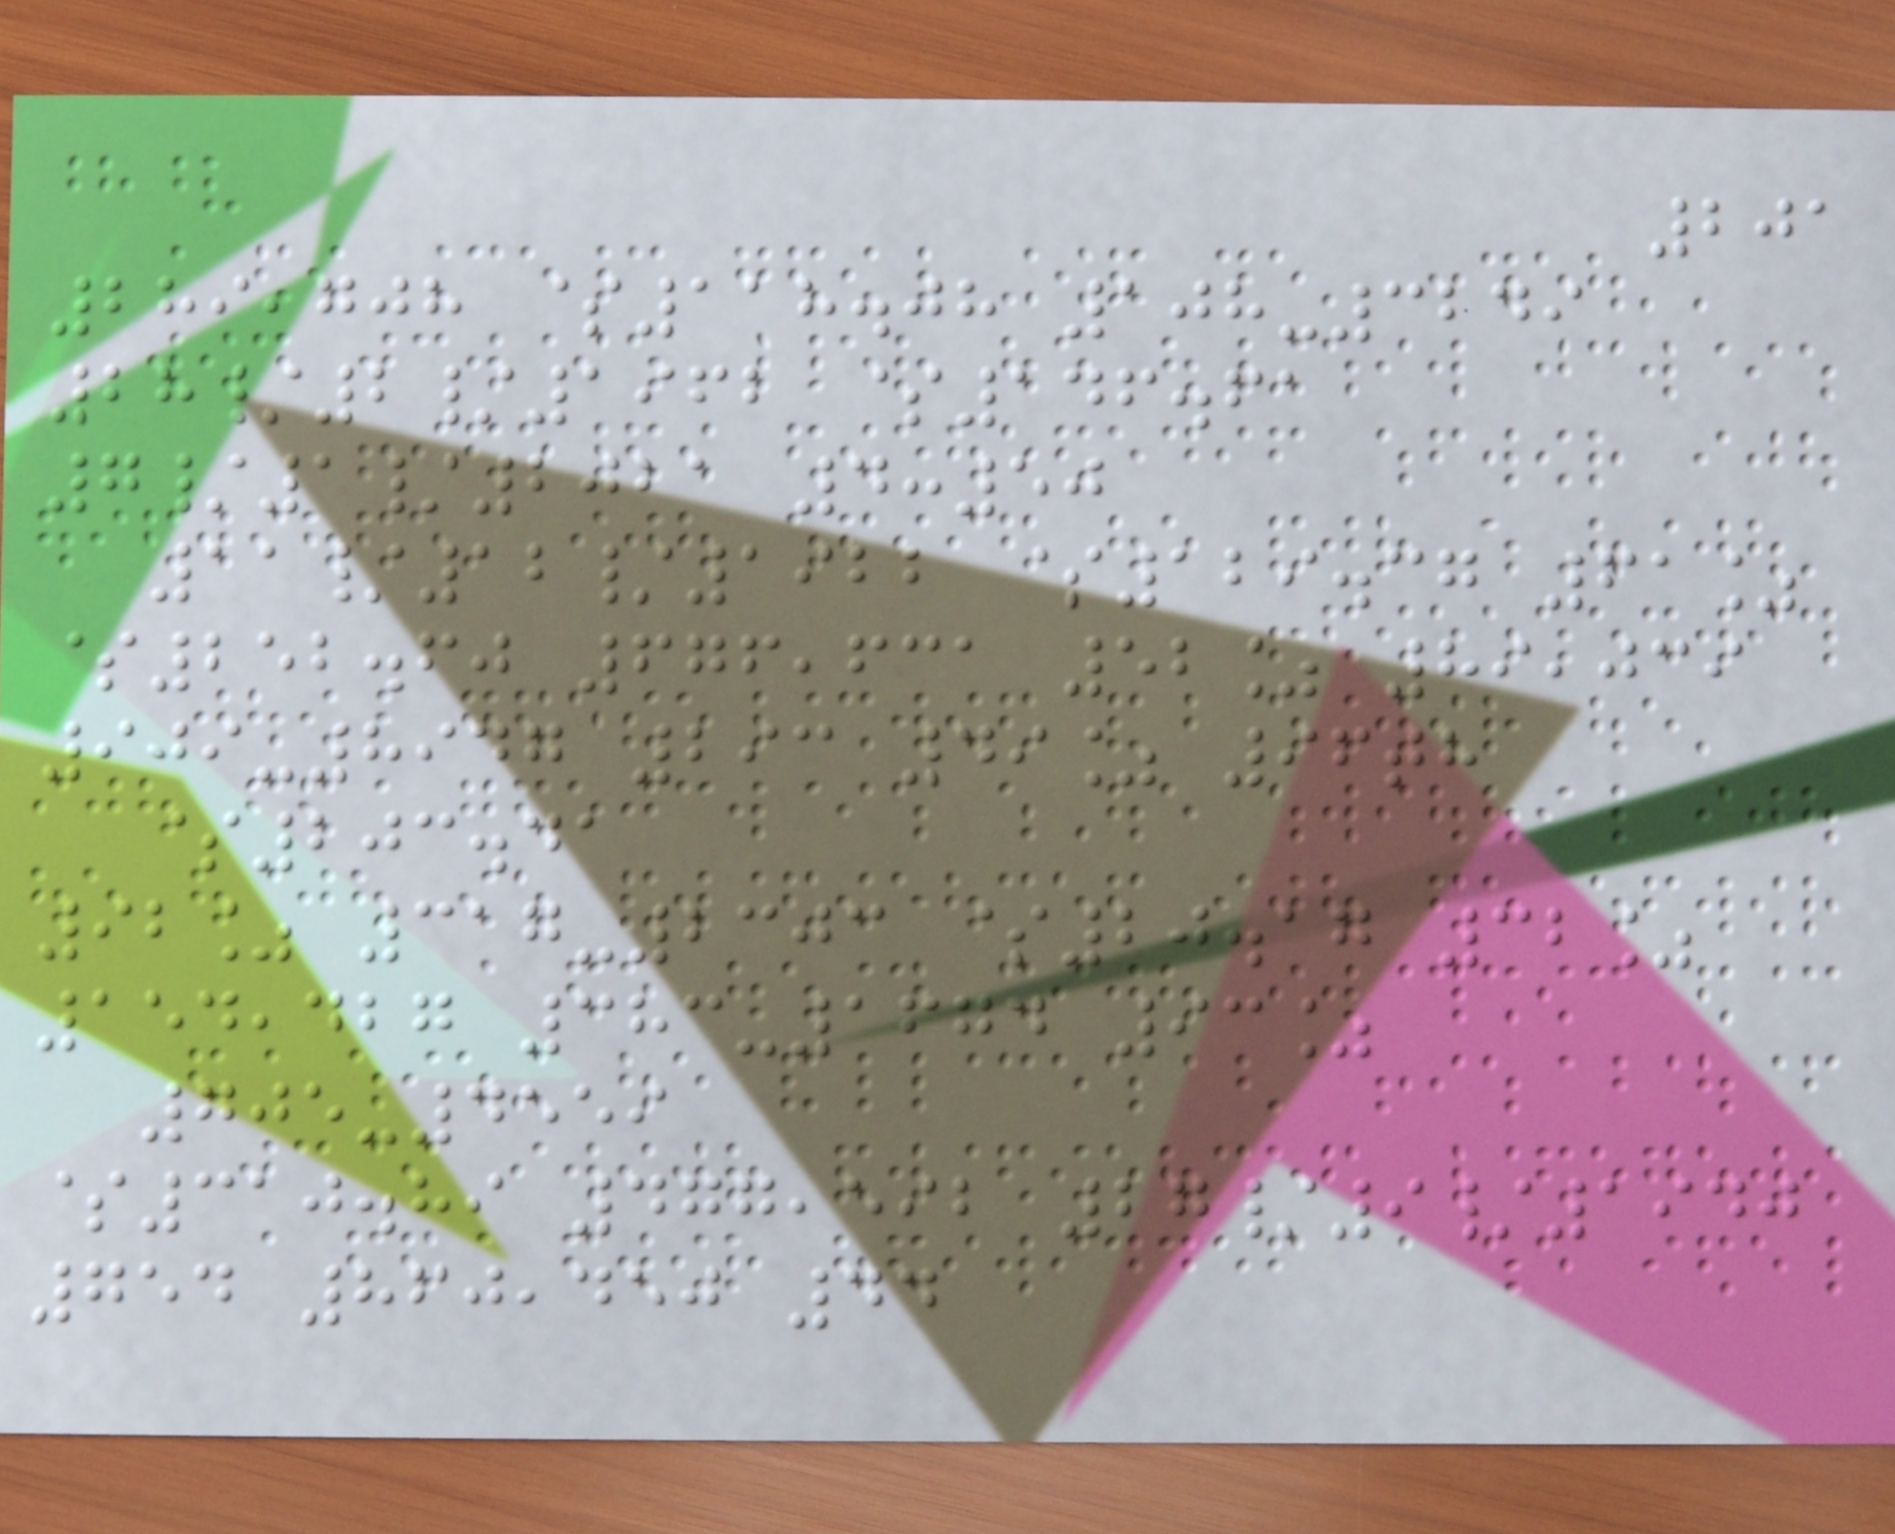201
289,708 $118.08 108-3249
28/2/1962 $146.61
7/1/2021 4:50
11/12/1922 $129.37 61%
$252.60 676,631 52% 89,039
909-8947 293 49% 96th
$203.41
92% 317-2303 $20.17 32%
154,427 383-1674 93%
705-4559
$310.89 477,592 27/9/1940
754 860,450 44
